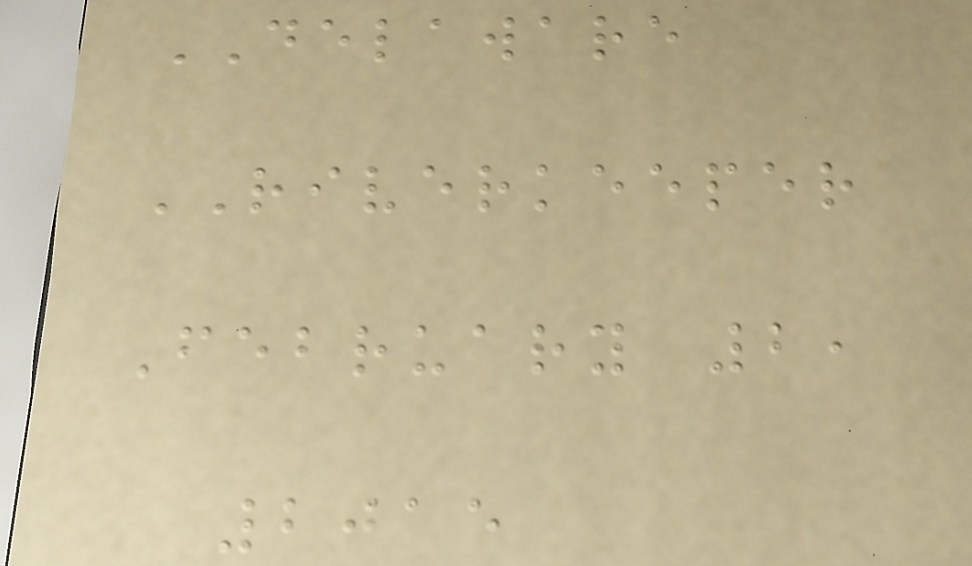DELAWARE
RIVERKEEPER
February 2,
2015
